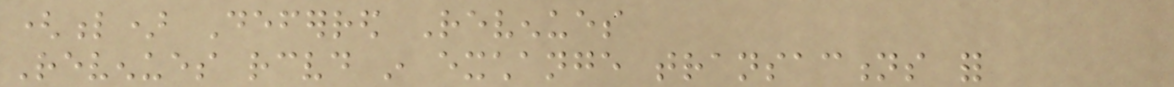(l) Deferred Revenues
Revenues received in exchange transactions for
